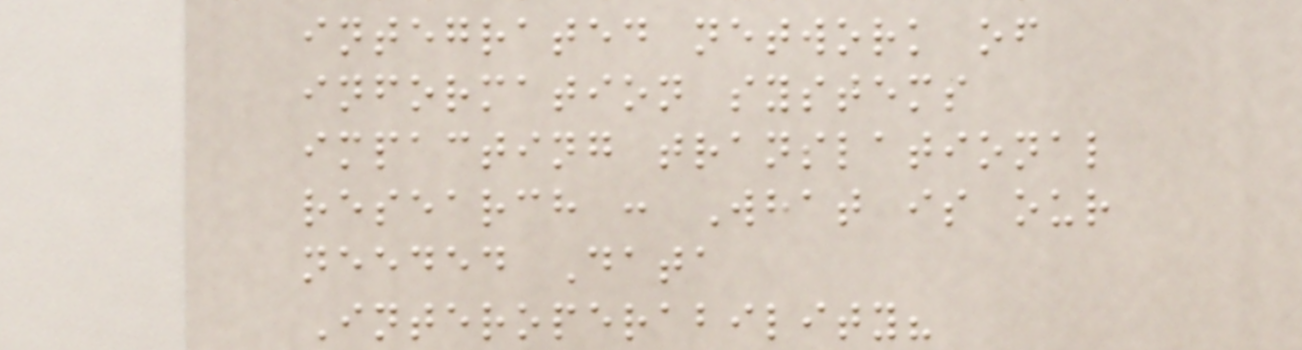integrated network of
information systems
impacting translational
research : What is our
needed Data
Interoperability?
